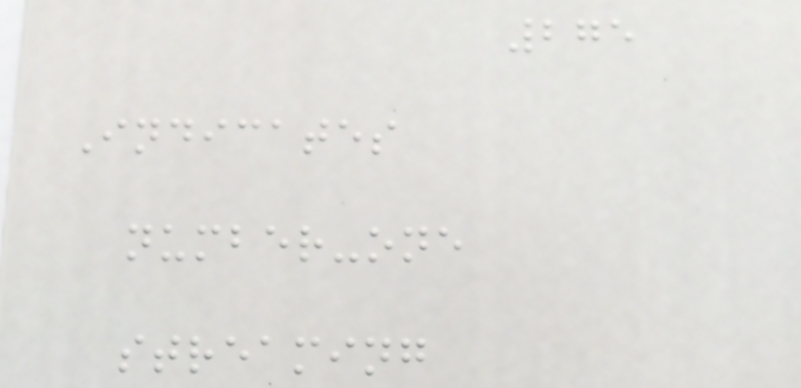275
Indicates
number-one
streaming
